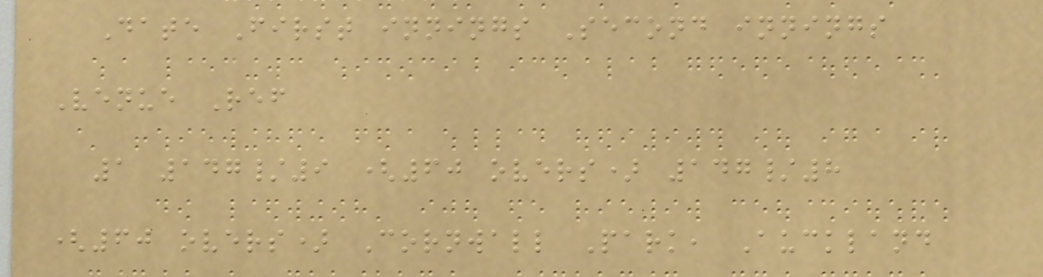Date First innings Second innings
Venue Ref
1 147/9 (60 overs) 147/8
(60 overs) Cornwall Park, Auckland
